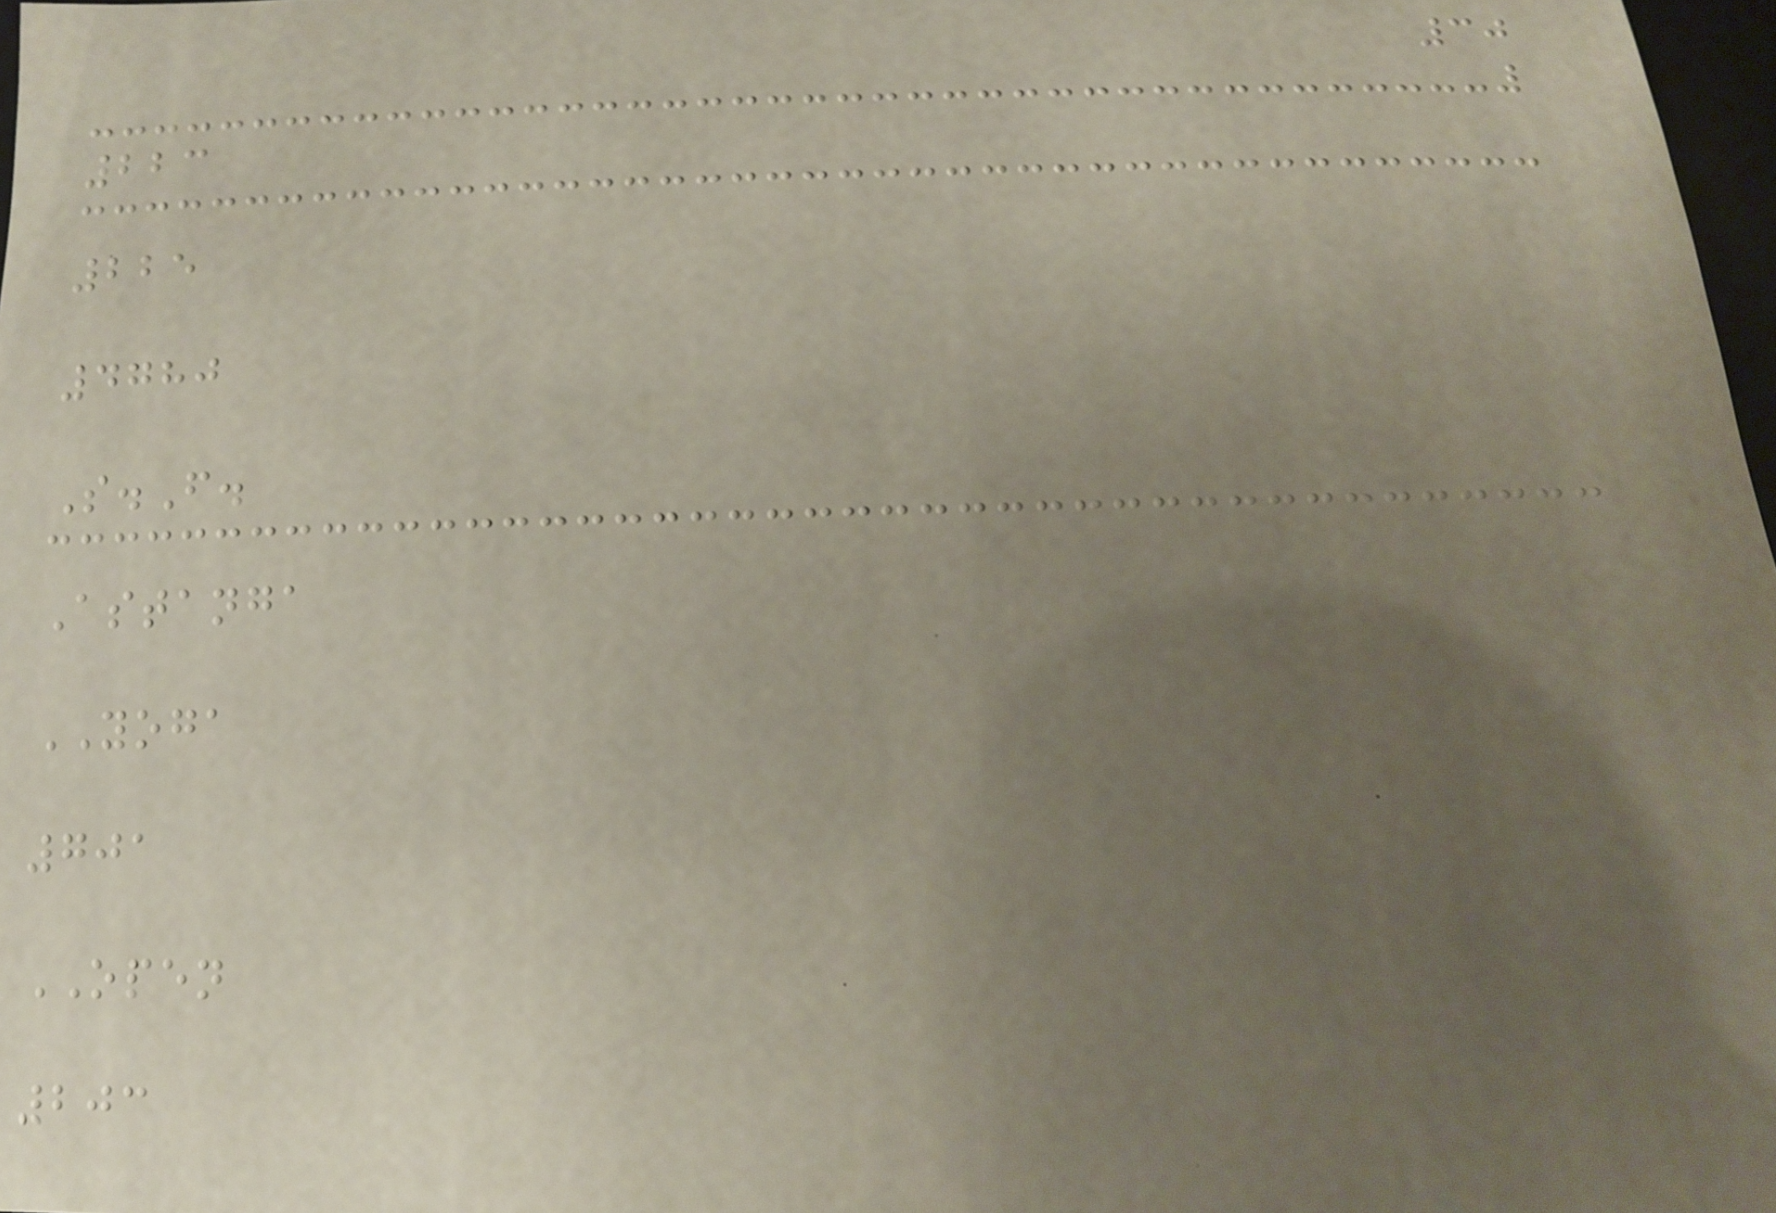30
223
225
4780
S.F.
Astanga
YOGA
701
OPEN
203
